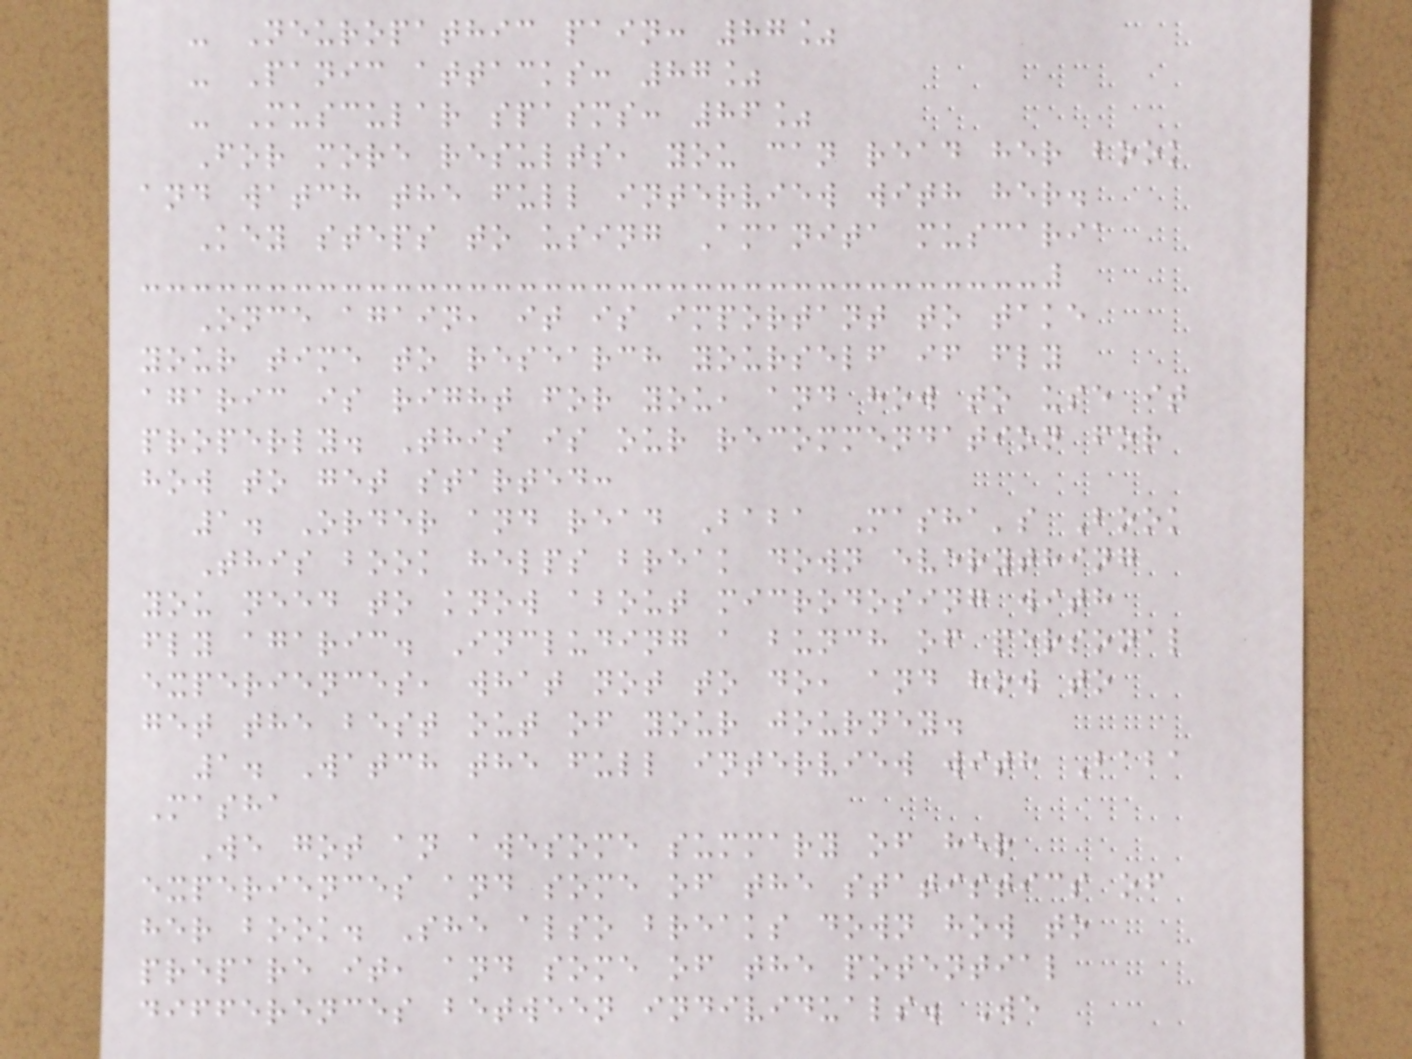- Neuropathic pain: 87%
- Panic attacks: 87%
- Muscular spasms: 86%
For more results, you can read her book
and watch the full interview with her.
Key steps to using Amanita muscaria
Once again, it is important to take
your time to research yourself if fly
agaric is right for you, and how to use it
properly. This is our recommendation for
how to get started:
1. Order and read Baba Masha's Book
This book helps break down everything
you need to know about microdosing with
fly agaric. Including a bunch of personal
experiences, what not to do, and how to
get the best out of your journey.
1. Watch the full interview with Baba
Masha
We got an awesome summary of her
experiences and some of the statistics of
her book. She also breaks down how to
prepare it, and some of the potential
differences between individuals. We
